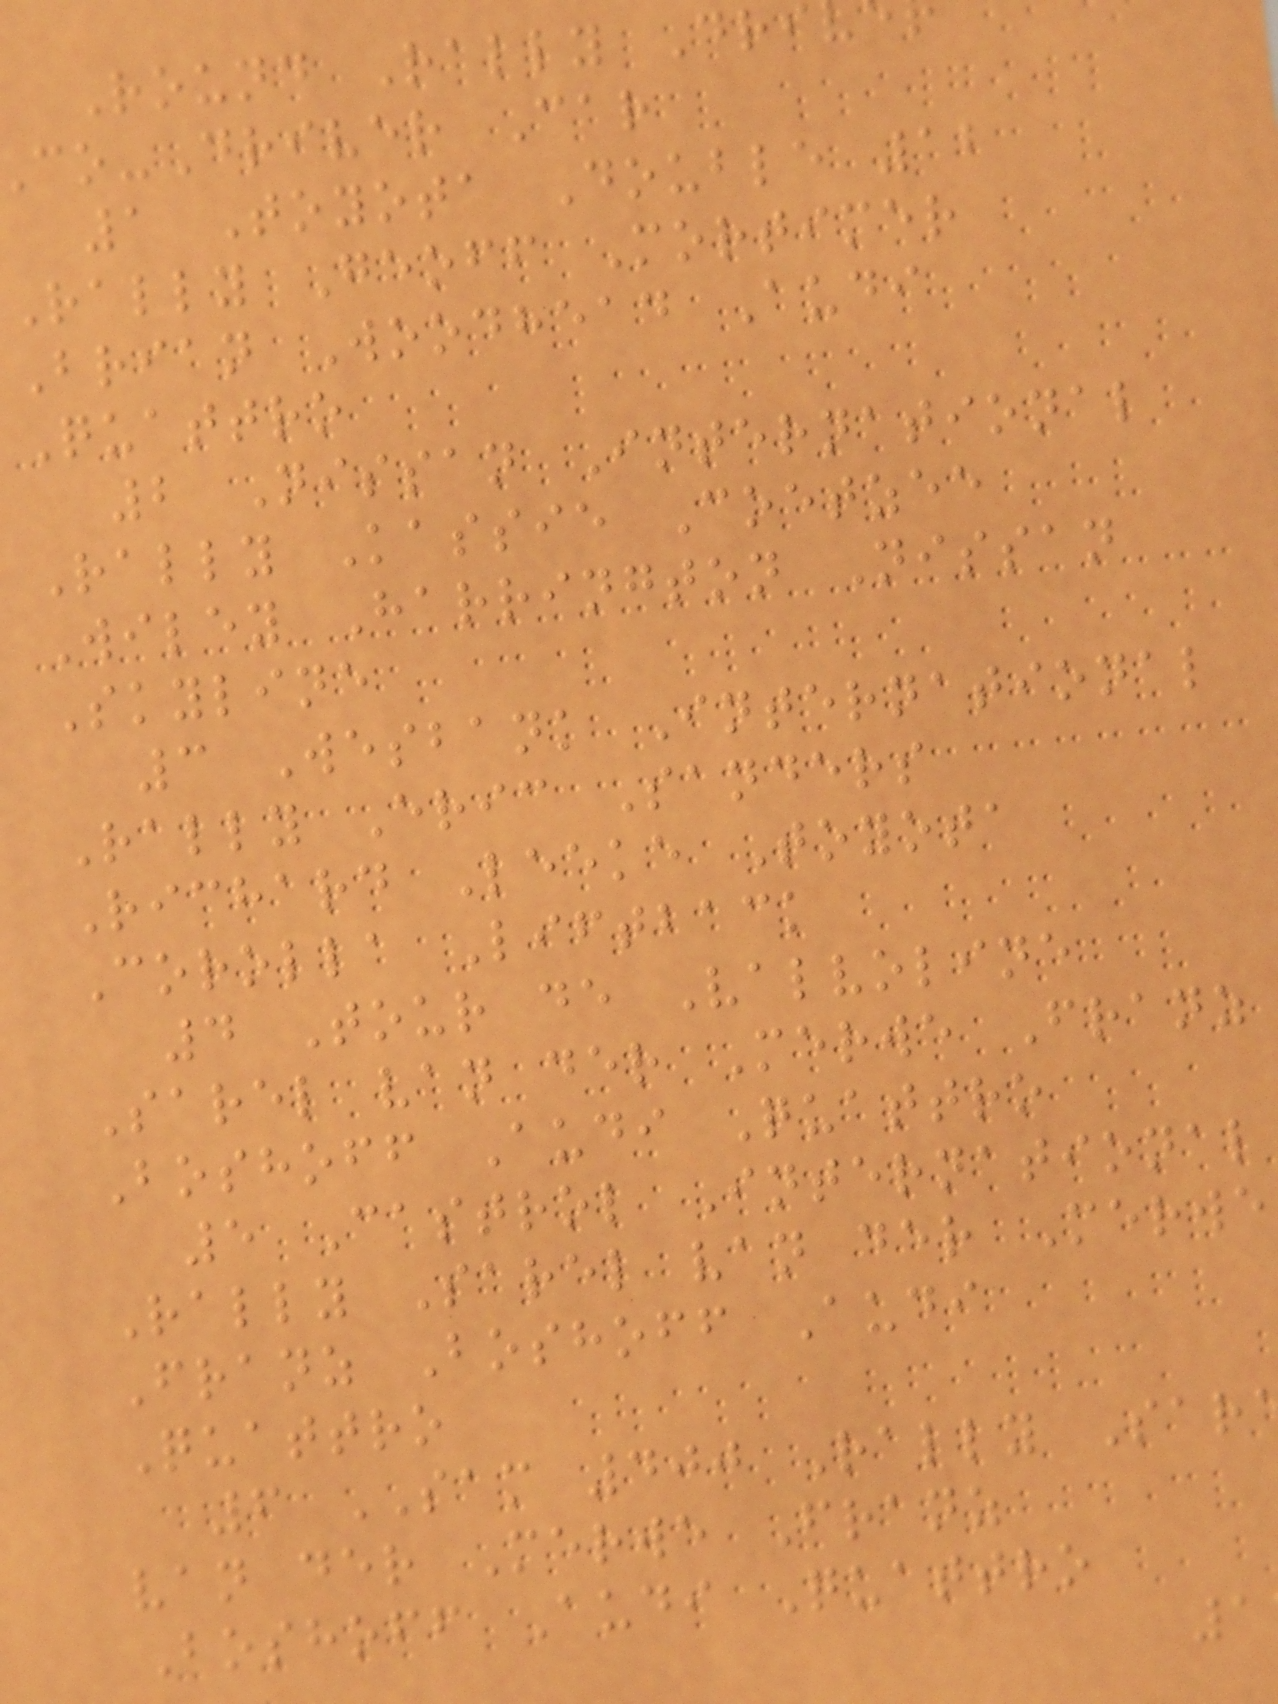Round Rally Dri
o-Driver Car
1 Toyota Double 12
Rally Geoff Mortimer
Brian Woodhead Audi
Quattro
2 Nissan International
Rally Kassie Coetzee
Wiley Harrington Nissan
Skyline
3 Wesbank International
Rally Eric Sanders
Richard Leeke Toyota
Corolla Liftback
4 Tour de Valvoline
Sarel van der Merwe Franz
Boshoff Audi Quattro
5 Castrol International
Rally Sarel van der Merwe
Franz Boshoff Audi
Quattro
6 SAM 400 Rally Sar
van der Merwe Franz
Boshoff Audi Quattro
